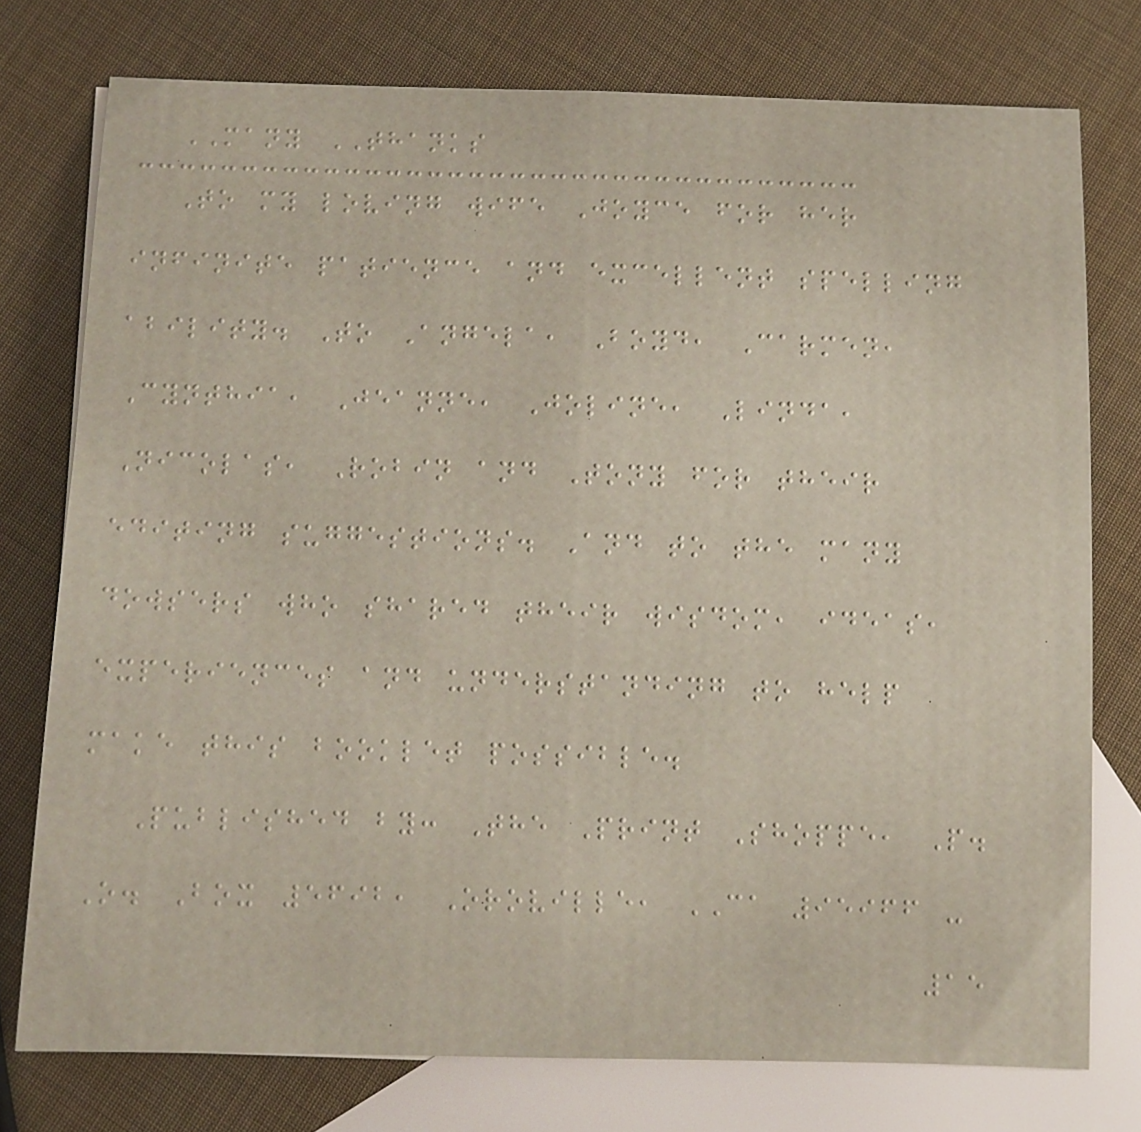MANY THANKS
To my loving wife Joyce for her
infinite patience and excellent spelling
ability. To Angela, Boyd, Carmen,
Cynthia, Jeanne, Joline, Linda,
Nicolas, Robin and Tony for their
editing suggestions. And to the many
dowsers who shared their wisdom, ideas,
experiences and understanding to help
make this booklet possible.
Published by: The Print Shoppe, P.
O. Box 5692, Oroville, CA 95966 -
15
